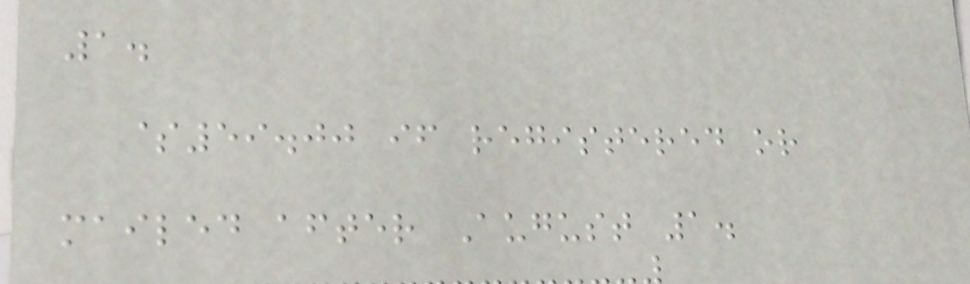1.
$59.00 if registered or
mailed after August 1.
